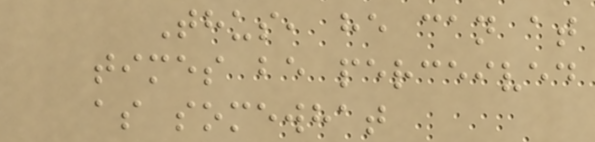Thus, he can at
times be perceived
as somewhat
